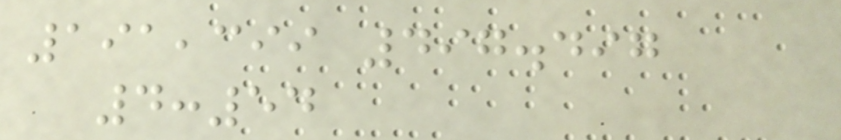191,399 497.497
4:54
